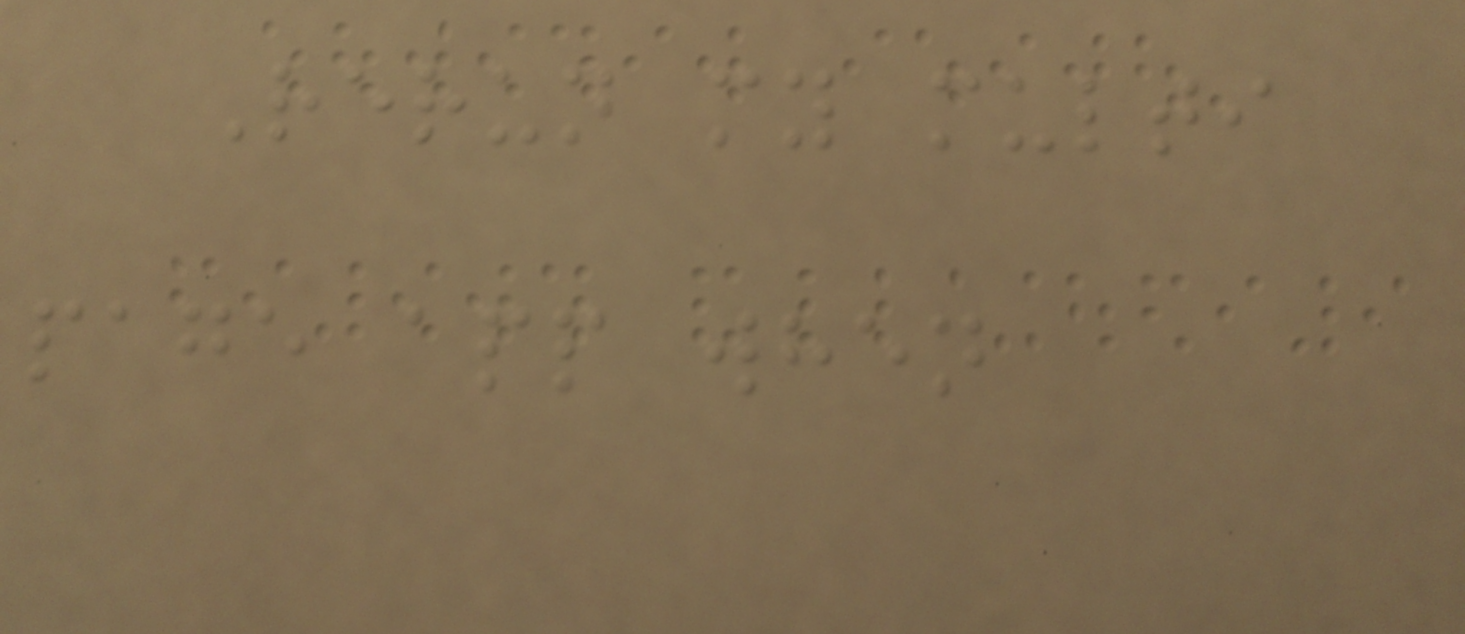Rerun my multi
page app when
